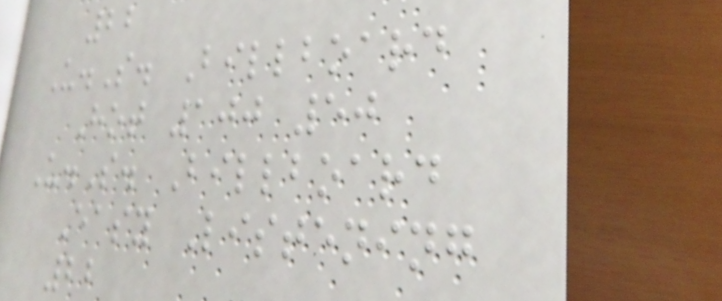22
U.S. Billboard
Hot 100 50
U.S. Billboard
Easy Listening
22
